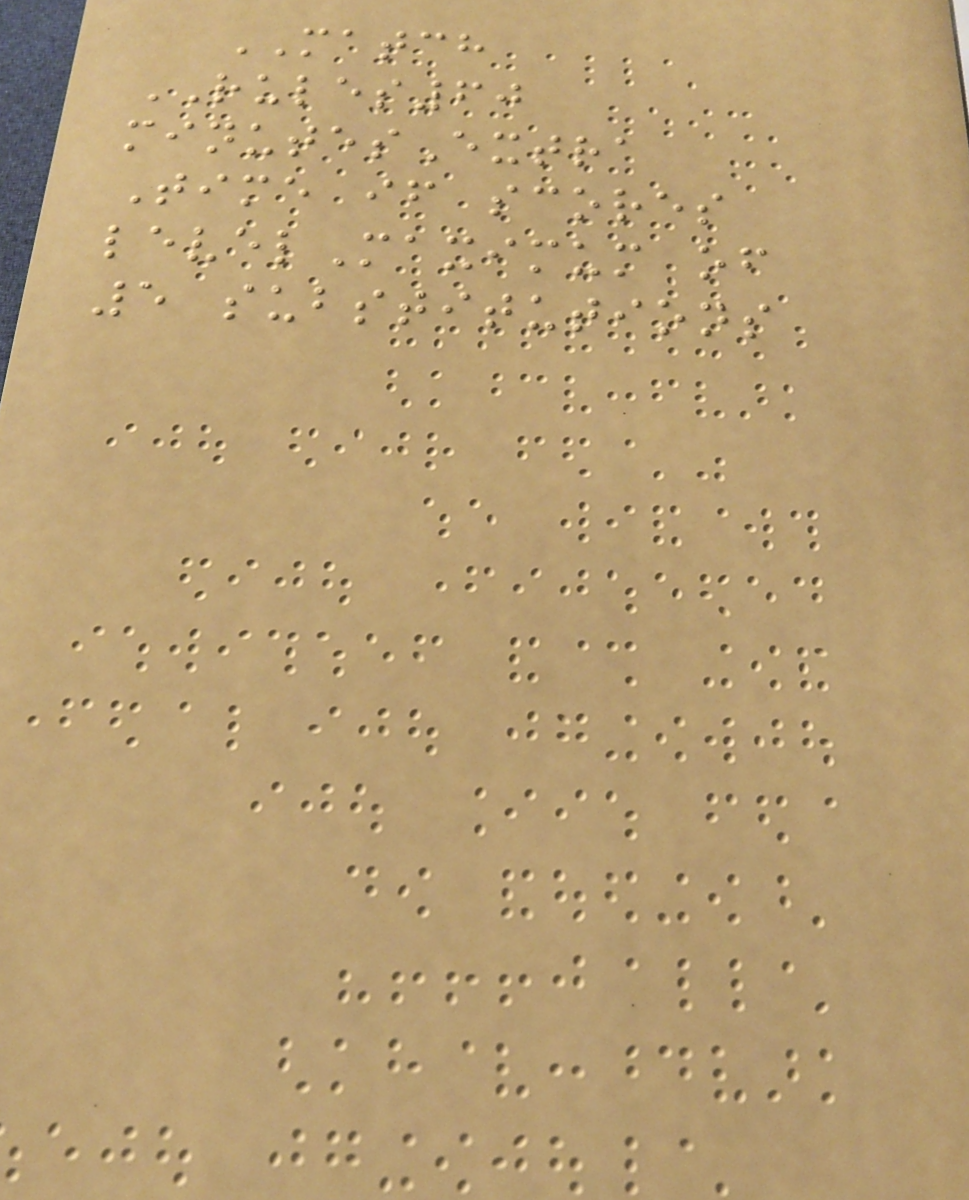MATCH
RULES60
minutesExtra
Time if scores
levelMaximum of
5 substitutions
